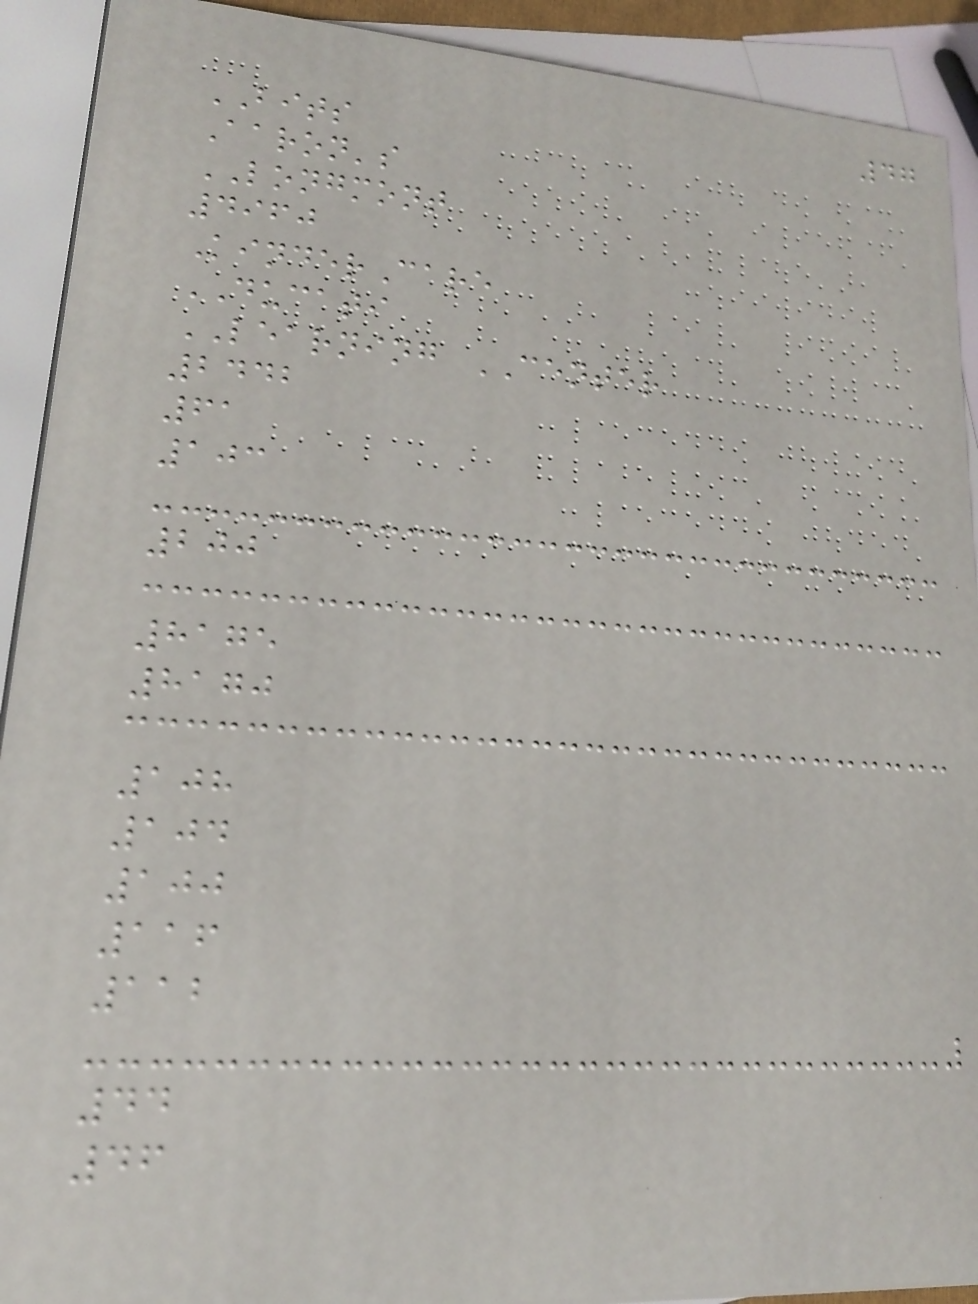47
BITS
Aaron's
LONGMONT
4960
KinderCare
DUCATI
LEARNING CENTER
2442
61
103
200
8175
8170
108
104
100
116
112
44
46
